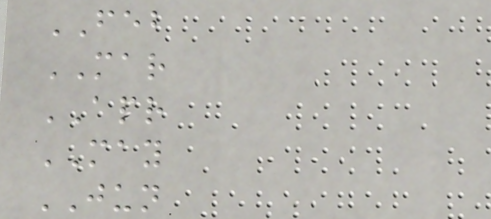FEB
MAR
APR
MAY
JUN
